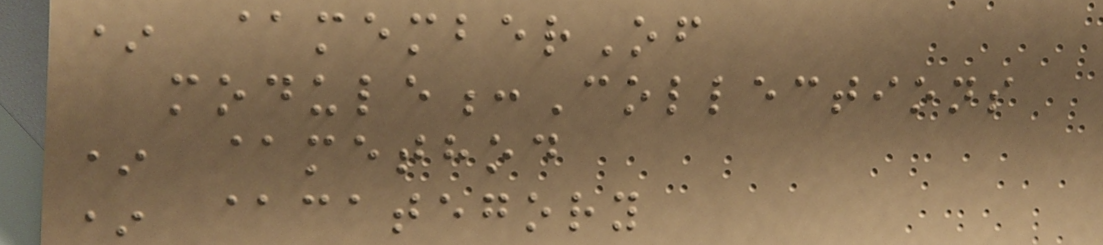* @memberOf
module:Collections
* @method
* @category
